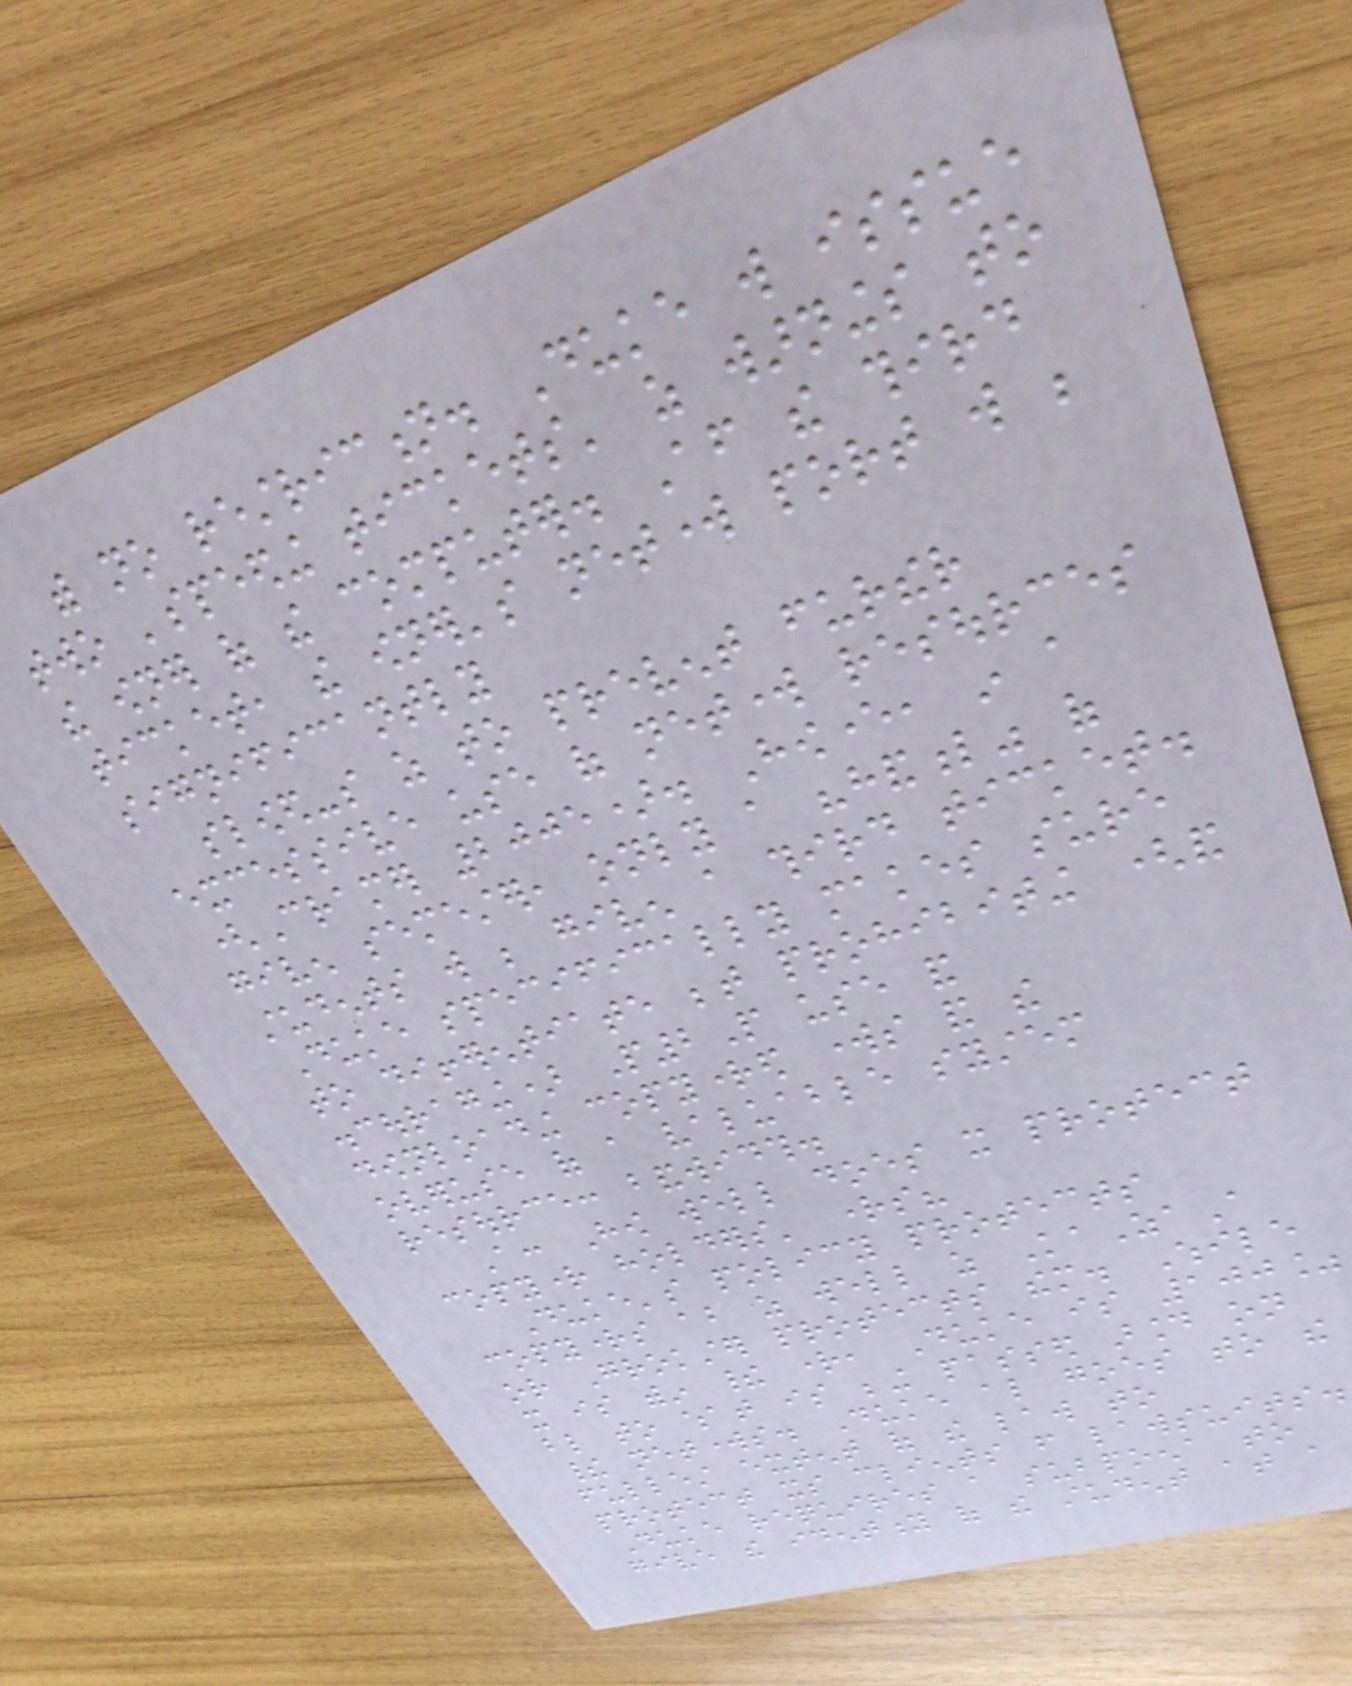with no restriction. Duke will issue
two 'speeding tickets' as warnings to
the owner of the computer. After the third
ticket, the owner's network port will be
significantly
slowed-so as to prevent further
excessive use of network resources
(Cramer 2005). However, in a
given semester, only a "handful" of
students will be given a third ticket.
Duke specifically makes sure
to differentiate between prohibiting (and
discouraging) P2P use and
downloading copyrighted works and the
overuse of a valuable system
resource: bandwidth.
A: How well does it protect
copyright holders' rights?
Duke's policy protects
copyrights about as well as KaZaA
or Grokster protects them. While
it is within their right, Duke is 100%
blind to what is being passed around on
their networks. Duke also goes to the
fullest extent of the law to
protect its clients from lawsuits.
Duke requires a subpoena to
give the identity of the student at a
